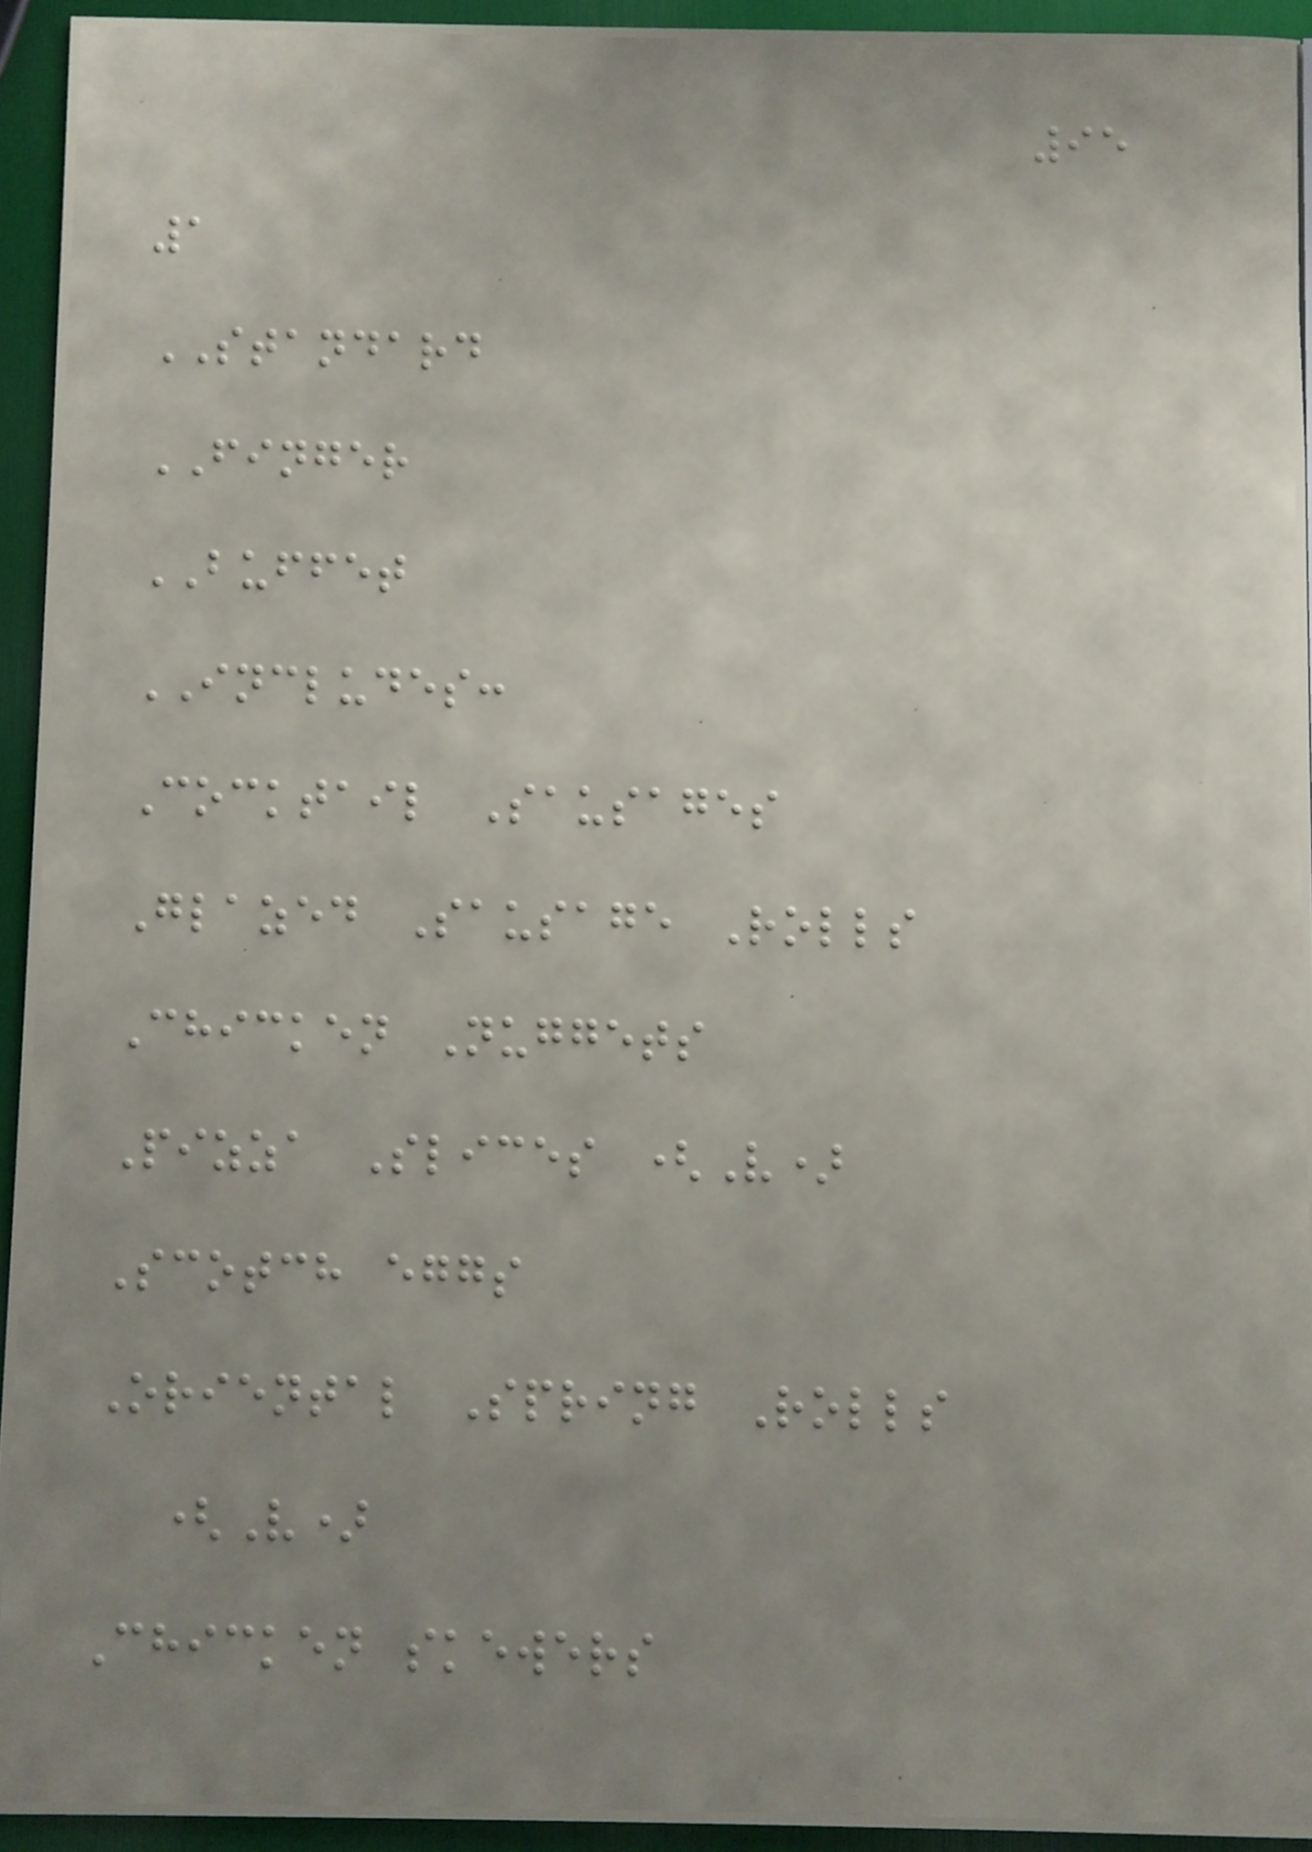95
1
STANDARD
FINGER
BUFFET
INCLUDES:
Cocktail Sausages
Glazed Sausage Rolls
Chicken Nuggets
Pizza Slices (V)
Scotch eggs
Oriental Spring Rolls
(V)
Chicken skewers
